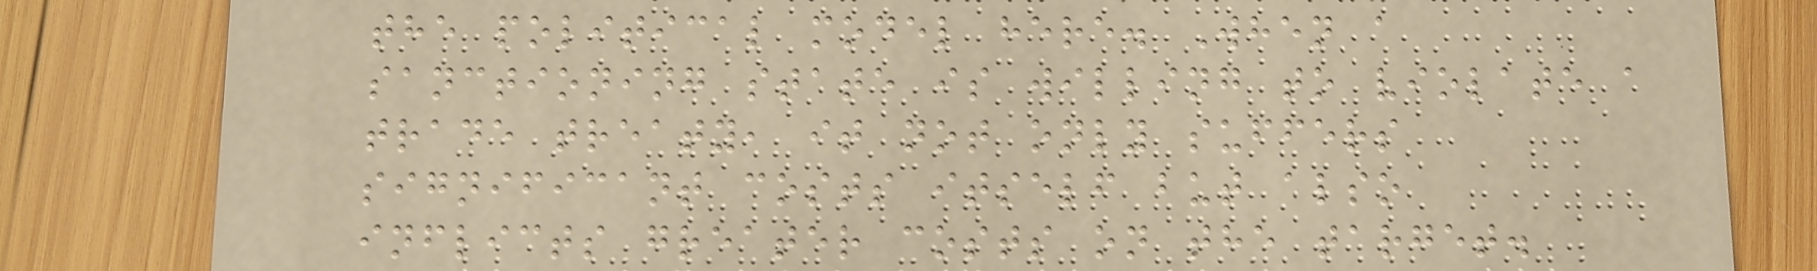the political model here. When a
sanctioning state is willing to violate a
trade treaty, it not only suffers
significant costs itself but also
inflicts greater costs on the target.
